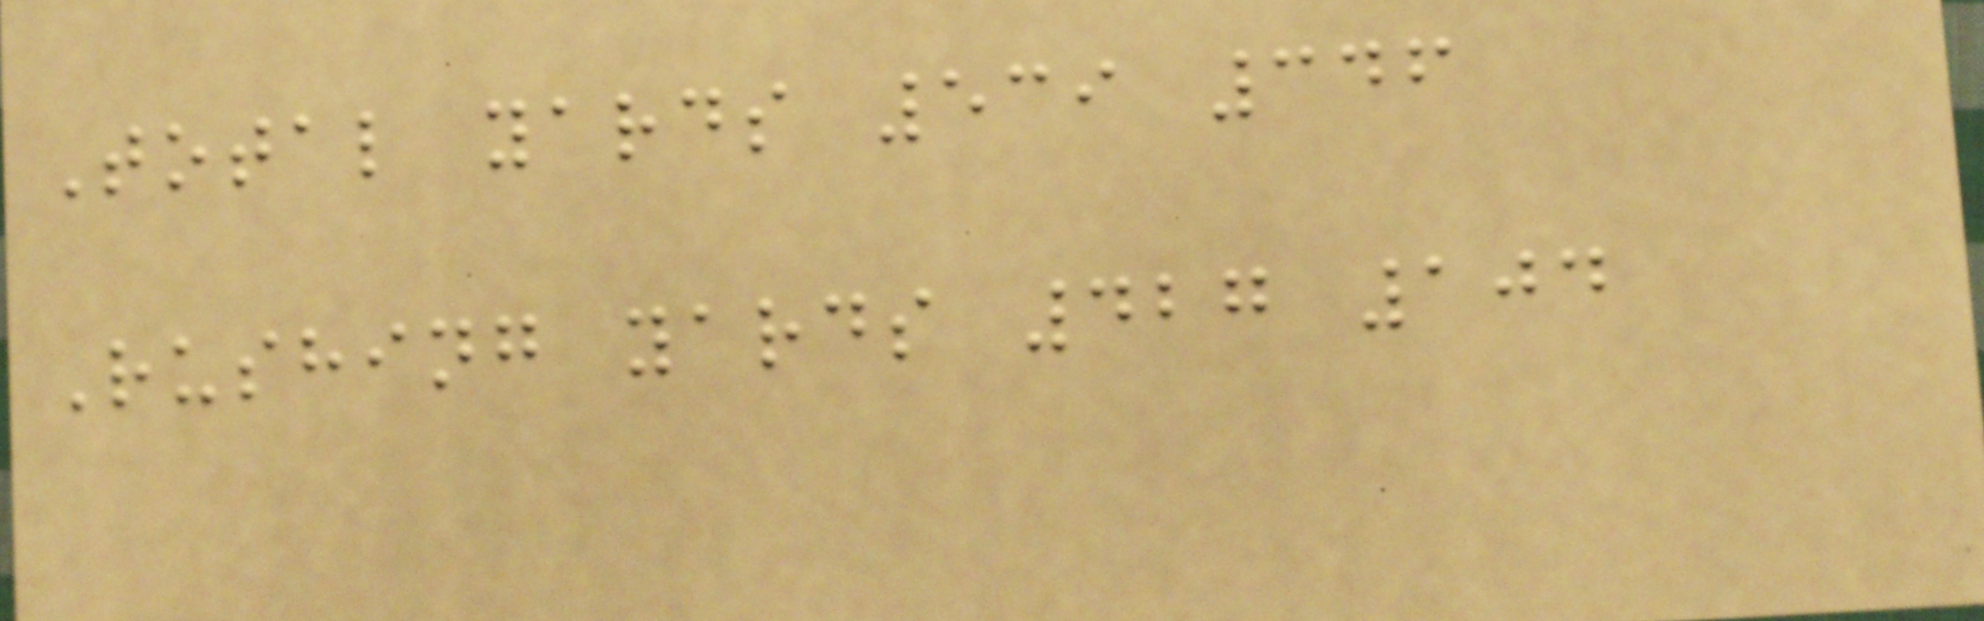Total yards 539 346
Rushing yards 427 104
